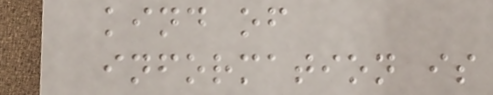kind of
information is
